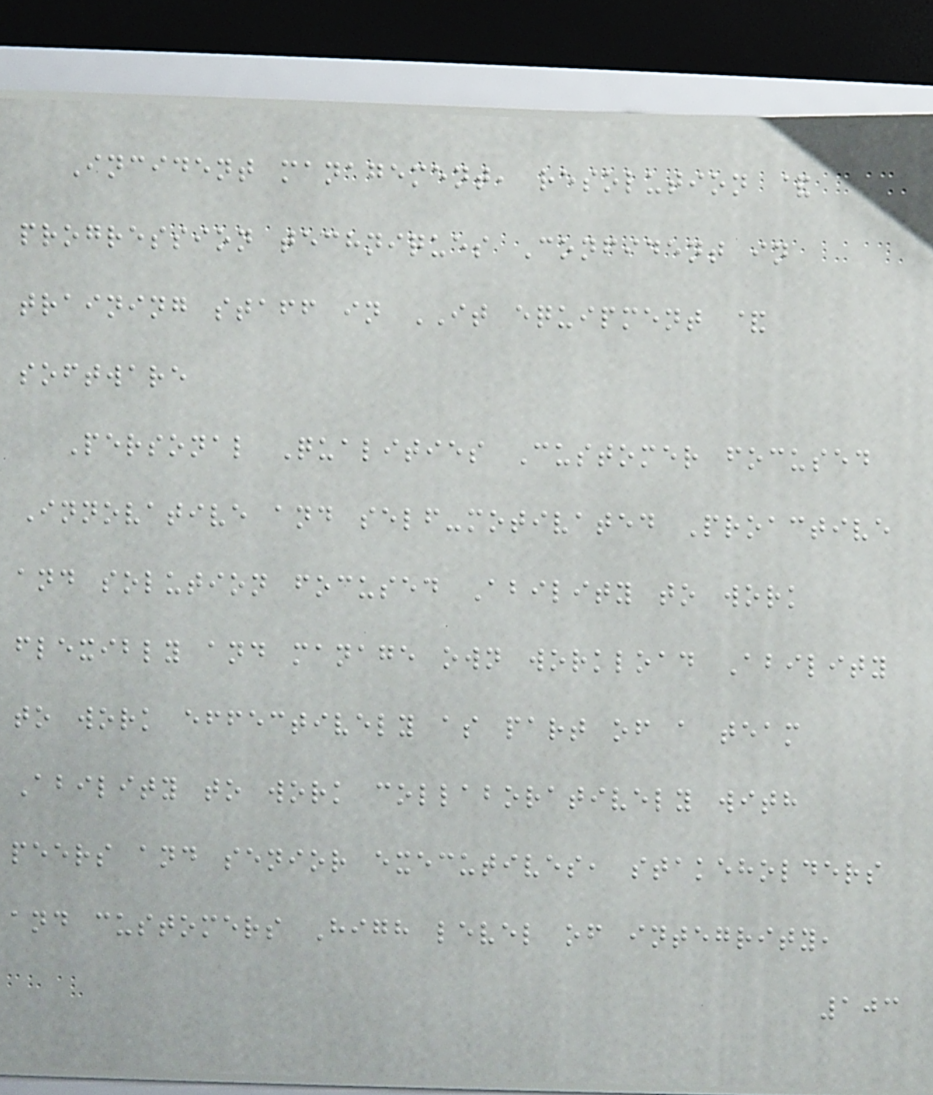Incident management, resolution &
progression techniques Confident in
training staff in IT equipment &
software
Personal Qualities Customer focused
Innovative and self-motivated Proactive
and solution focused Ability to work
flexibly and manage own workload Ability
to work effectively as part of a team
Ability to work collaboratively with
peers and senior executives, stakeholders
and customers High level of integrity,
103
